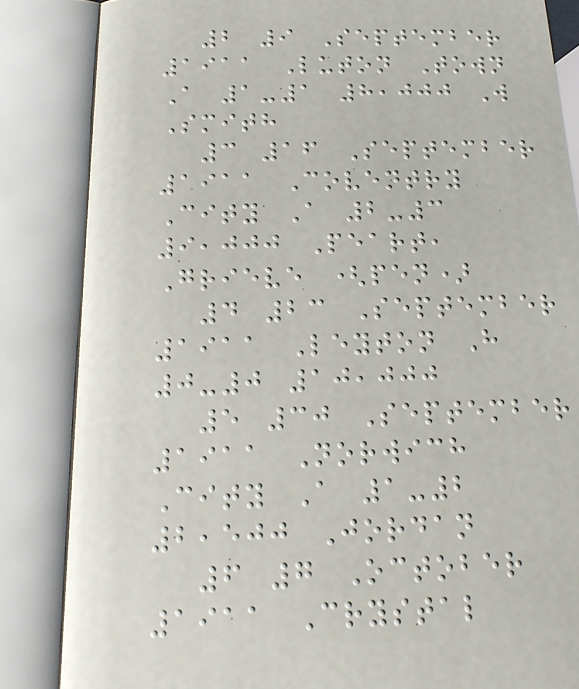2 9 September
1911 Luton Town
A 1-1 8,000 W
Smith
3 16 September
1911 Coventry
City A 2-3
9,000 Peart,
Grieve (pen)
4 23 September
1911 Leyton H
0-0 10,000
5 30 September
1911 Norwich
City A 1-2
2,500 Jordan
6 7 October
1911 Crystal
